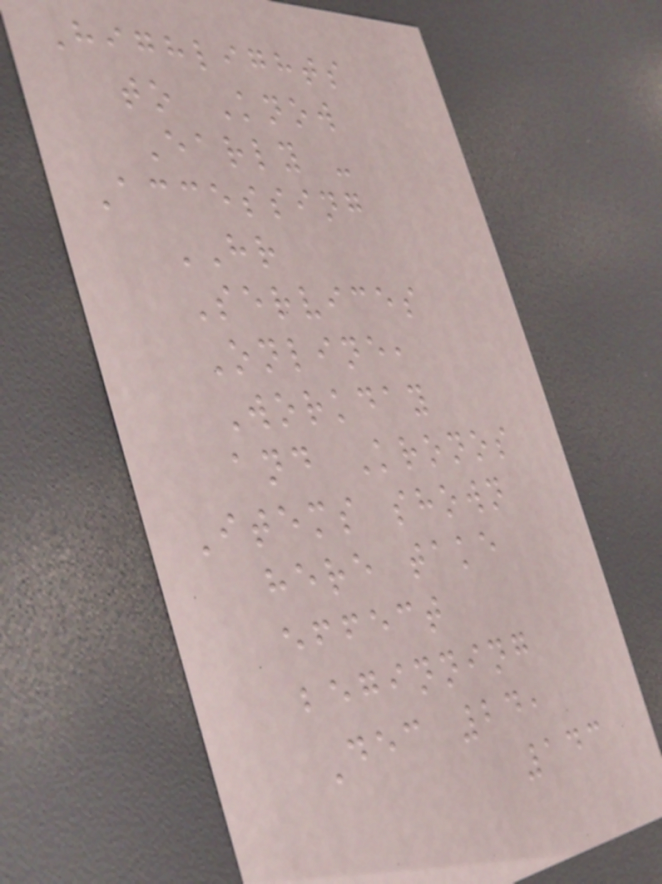Highlights
to Know
Early -
Accessing
HR
Services
Online,
Workday
and Kronos
Items shown
here take
effect
beginning
Dec 24,
143
